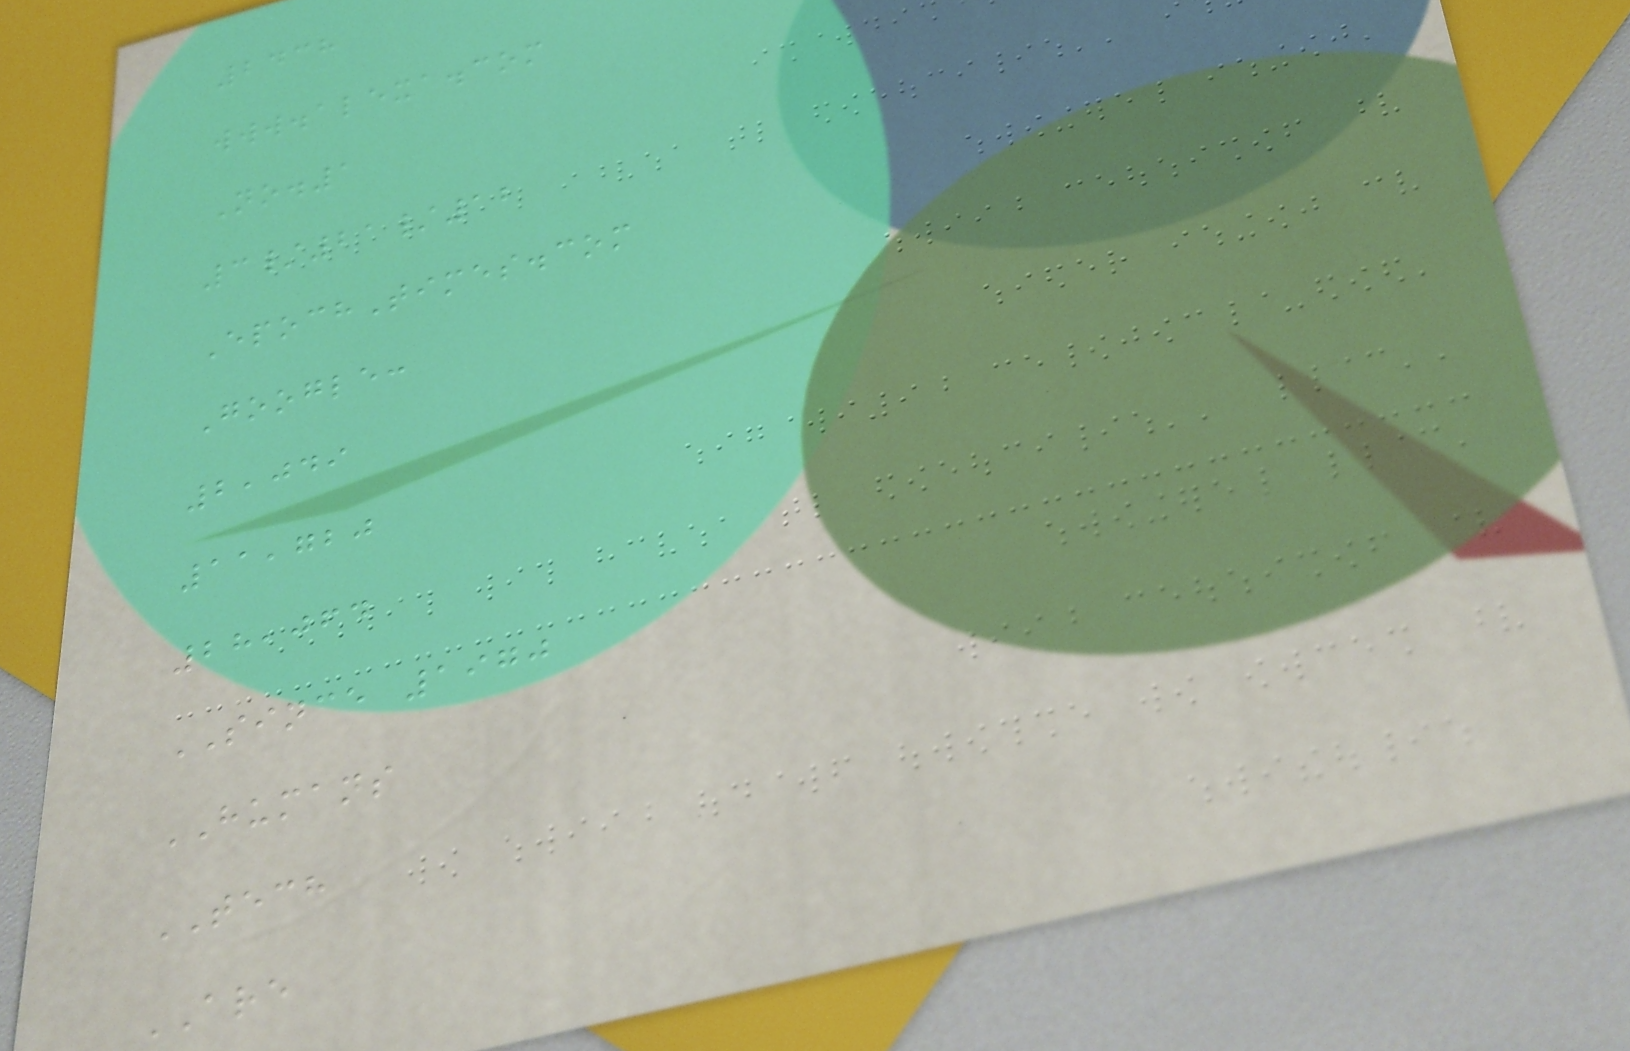2438
www.alexa.com
No.1
3/21/12
EpochTimes.com
Google:
2,049
11,720
28,064
SINCE 1970
HUMANS
TECH
ARE
